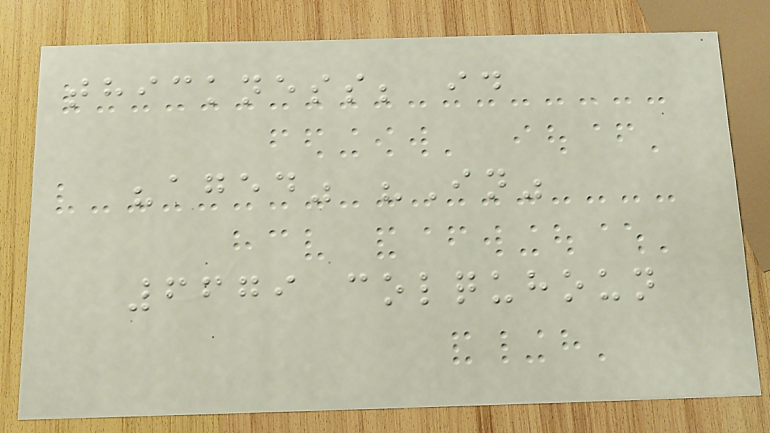thickness; id
"aged" "In"
6679 colquhoun
